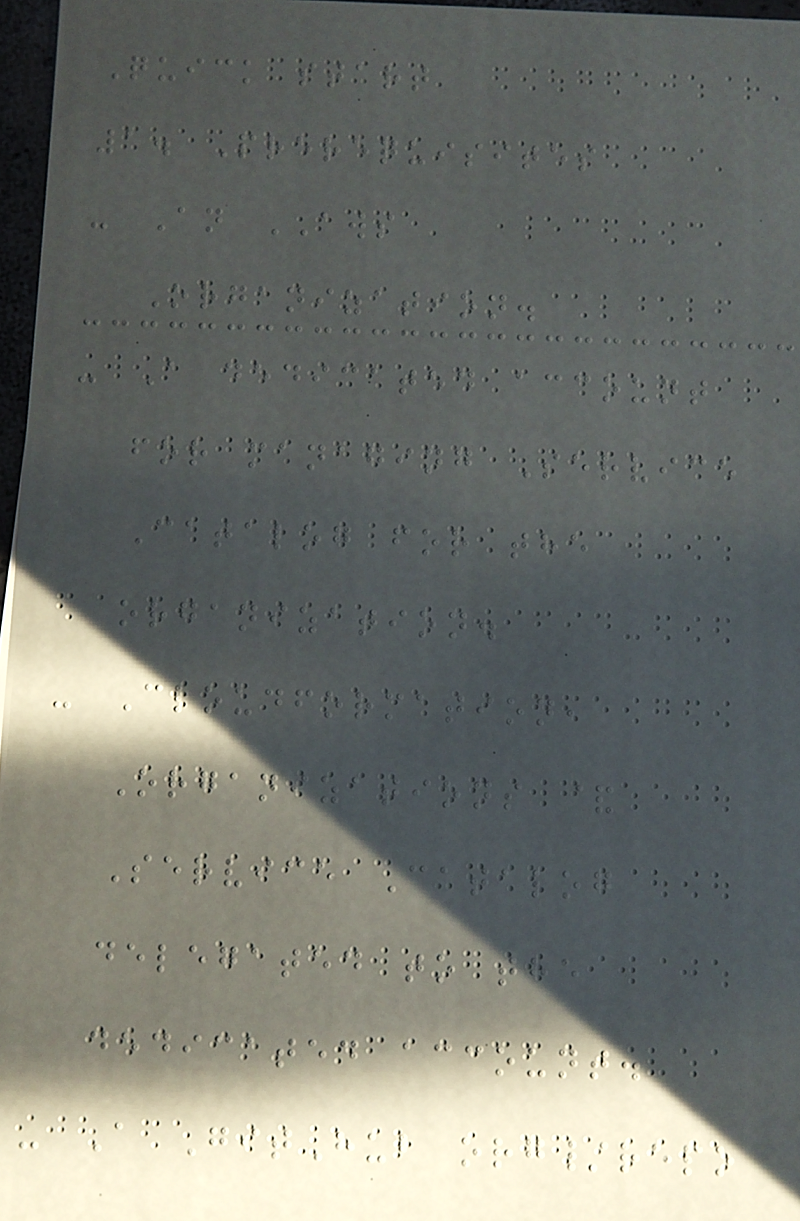Quick start
1. Prerequisites
- An AWS
Organization.
- A dedicated account
for managing Service
Catalog for the
organization.
- Cloudformation,
Organizations &
Service Catalog
delegated to the
dedicated account.
- A GitHub org/repo
